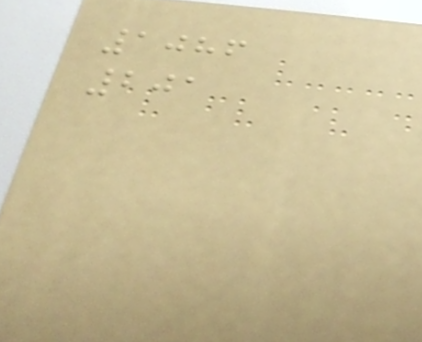1086
201
